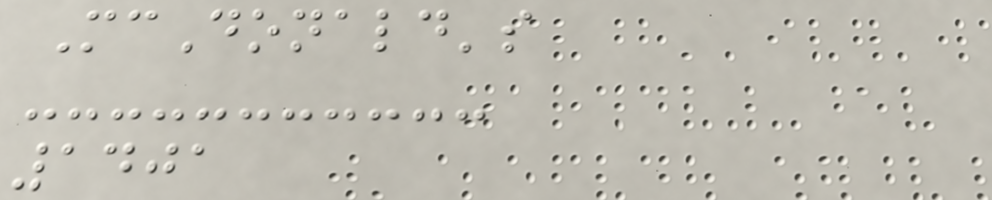McDonald's
1401
